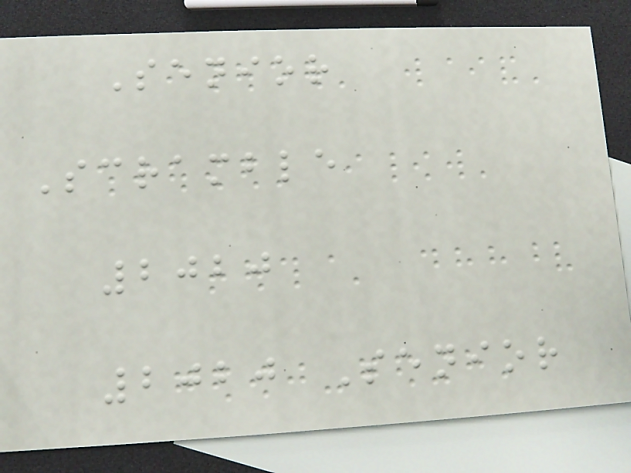Senior
Scramble
2020
2020 Senior
